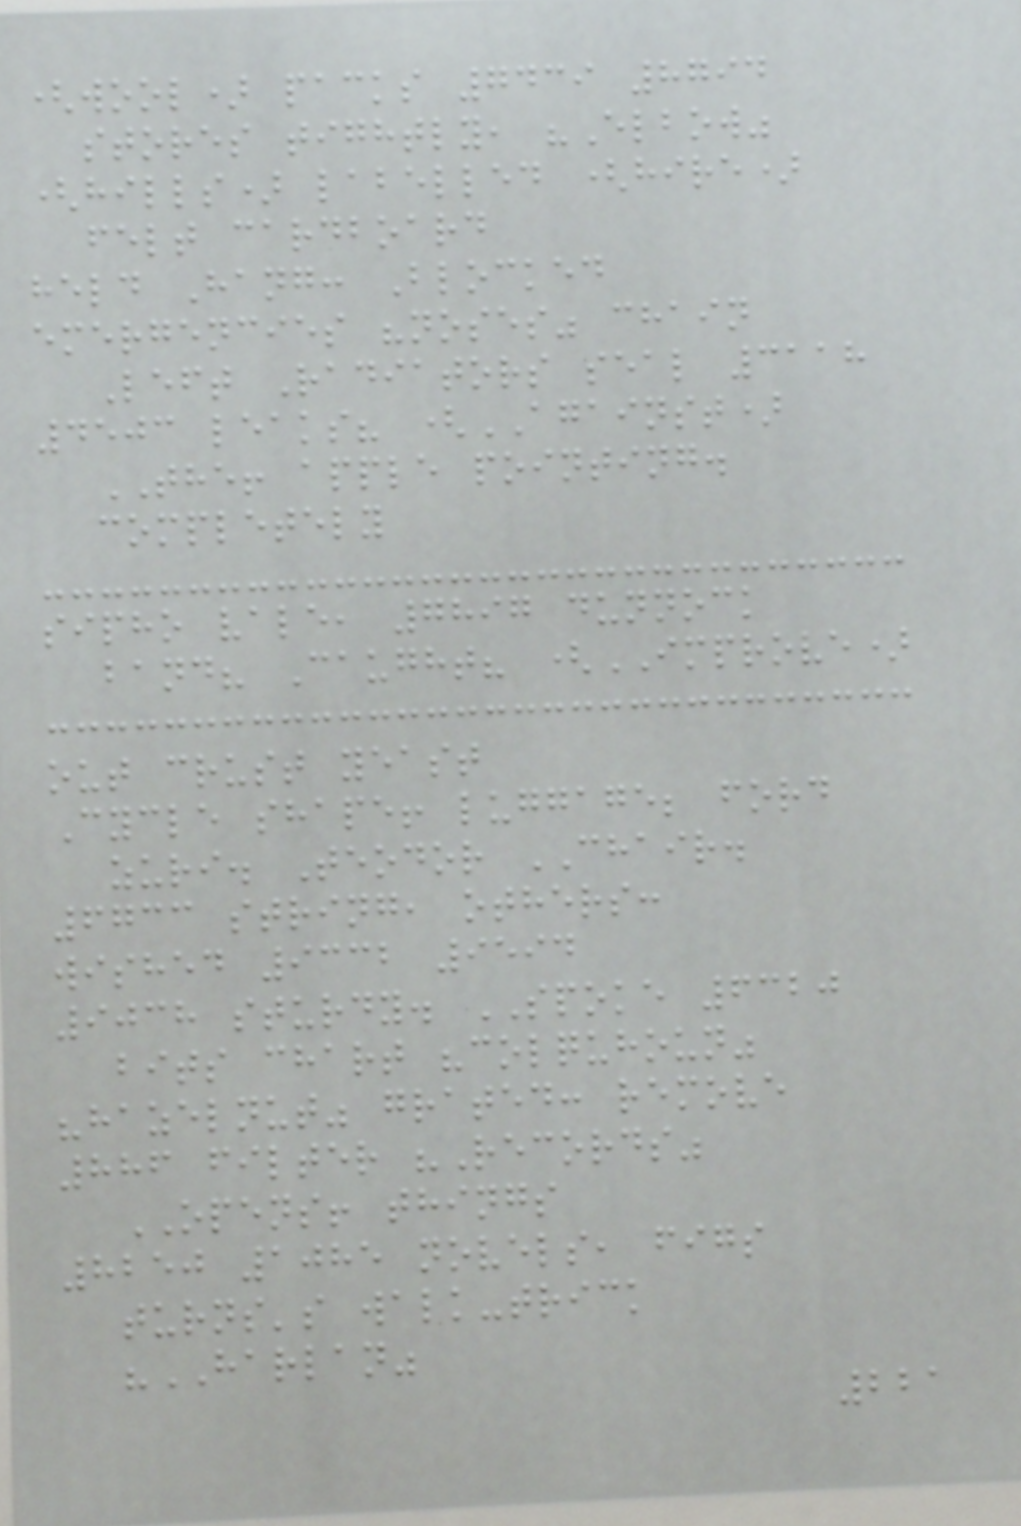(wool) packs 7439 8794
stores tightly, "Elbow"
(hills) labelled (hire)
felt cardboard
held Hang: Blocked
emergencies "noses" chain
Left Radiators seal 3118
4503 leaks? (AGAINST)
THE! apple pointing.
completely
sipho vale, 7897 dunnock
band? Caught? (IMPROVE)
out crust yeast
Cycle shape! luggage; ford
zuri. Teodor CHAIR.
6733 string, others:
wished 9332 9594
9038 sturdy. SPOKE 6320
bits chart "colquhoun"
"hazelnut" grated: remove
886 filter "Records"
OPENS! things
8250 1085 novels, figs
turns's walk-trick
"HARLAN"
221
